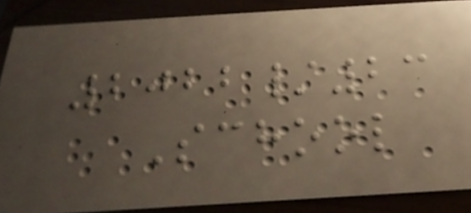2022/23
School
